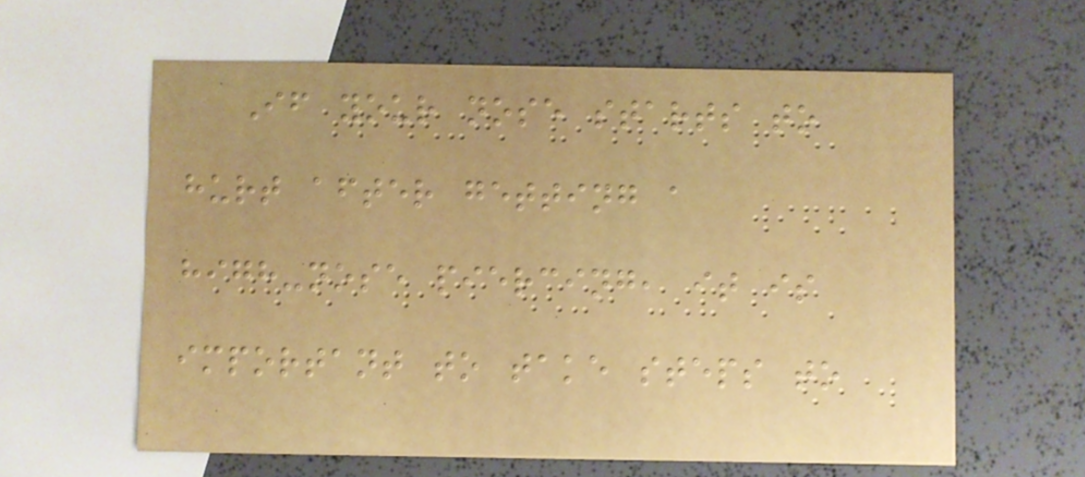If your nose starts to
hurt after getting a
high-nose piercing, it is
important to take steps to
